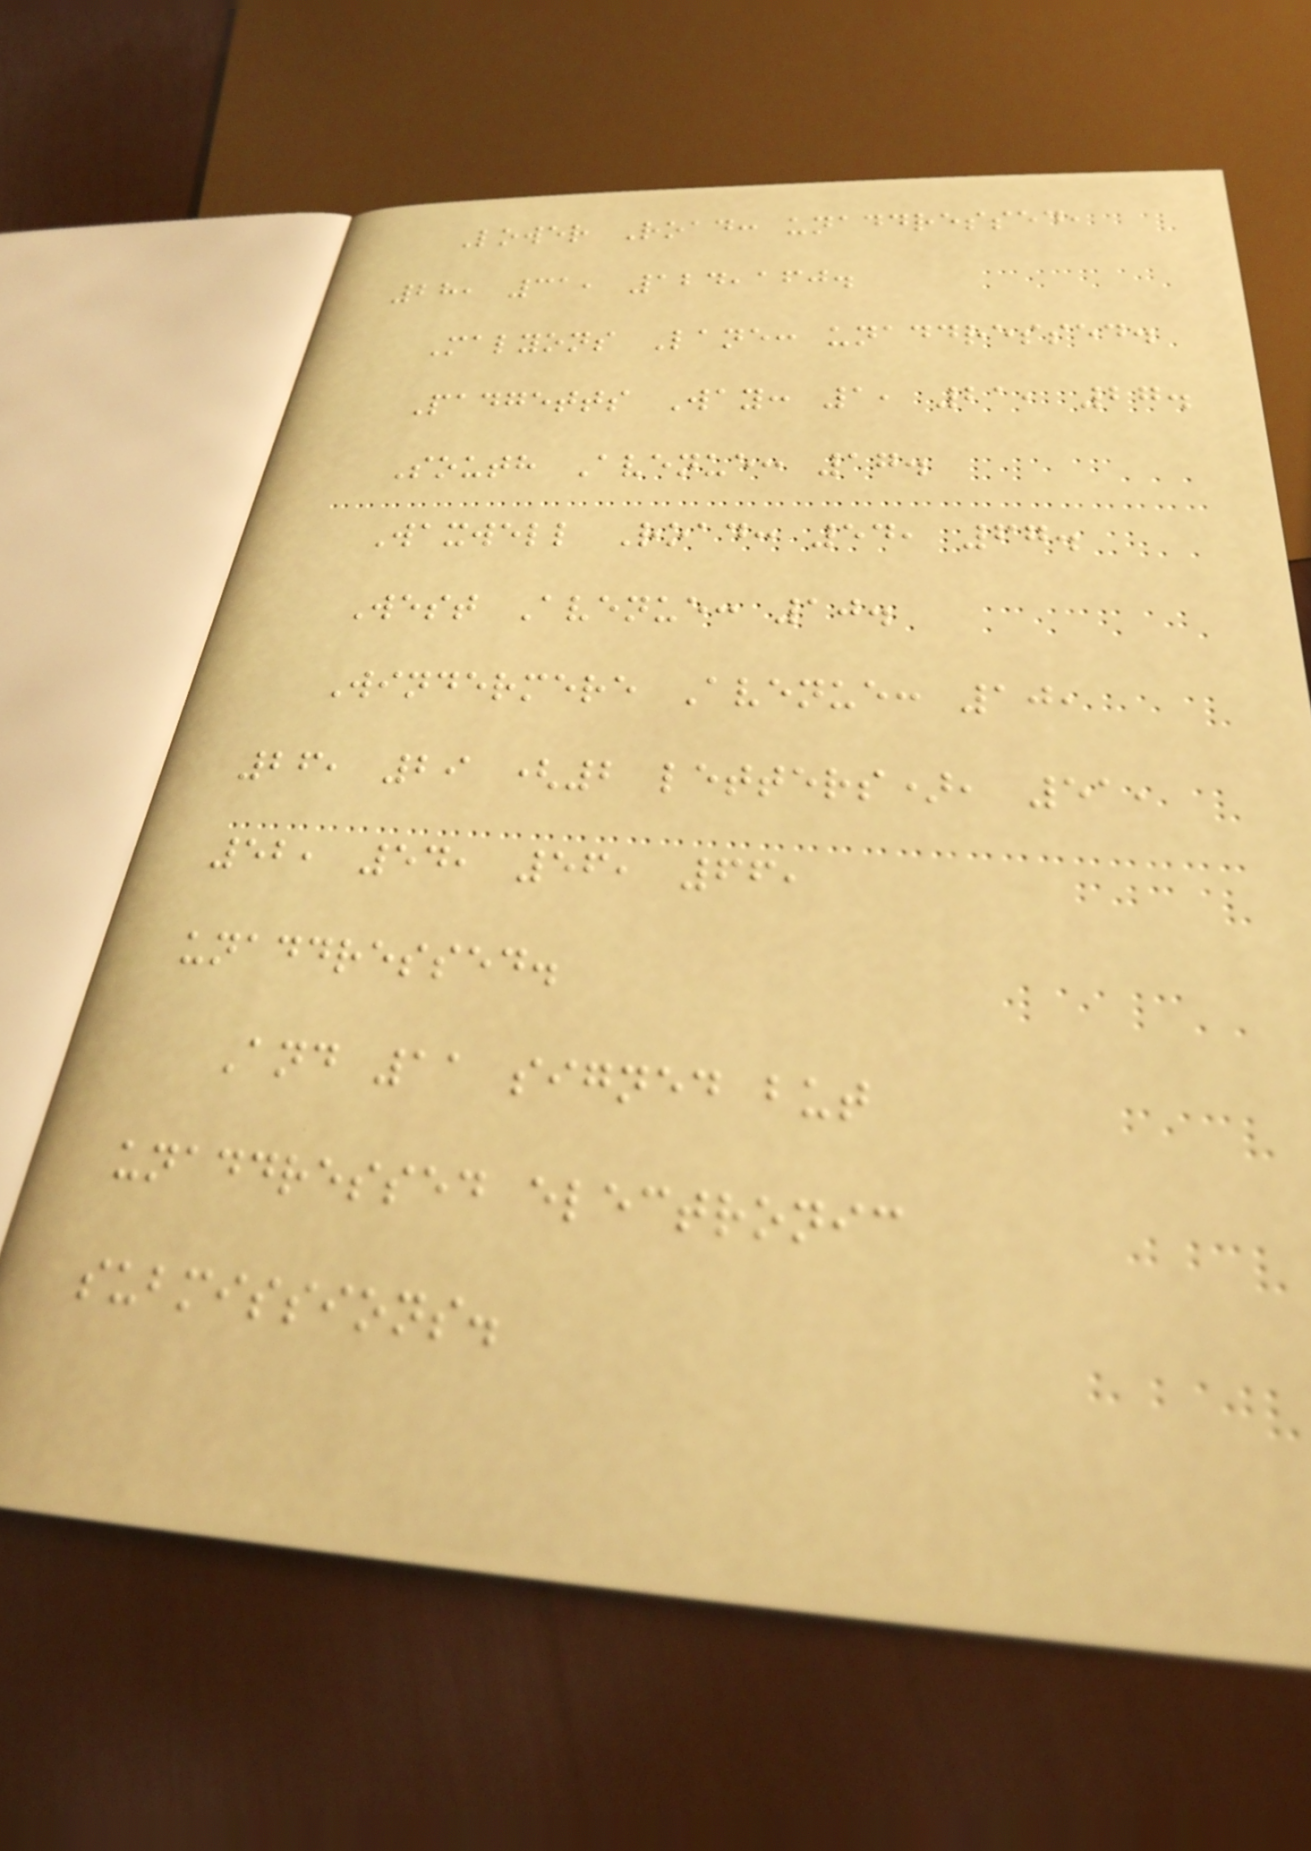Lower Road: unaddressed,
28, 31, 124,160.
Malyons Lane: unaddressed.
Padgetts Way: 1, 21, 27.
South Avenue: 17.
Waxwell Road: 54, 67.
West Avenue: 10.
Windermere Avenue: 10,
26, 29 (2 letters), 51,
52, 54, 56, 66,
unaddressed.
And 11 signed but
unaddressed electronic
submissions.
